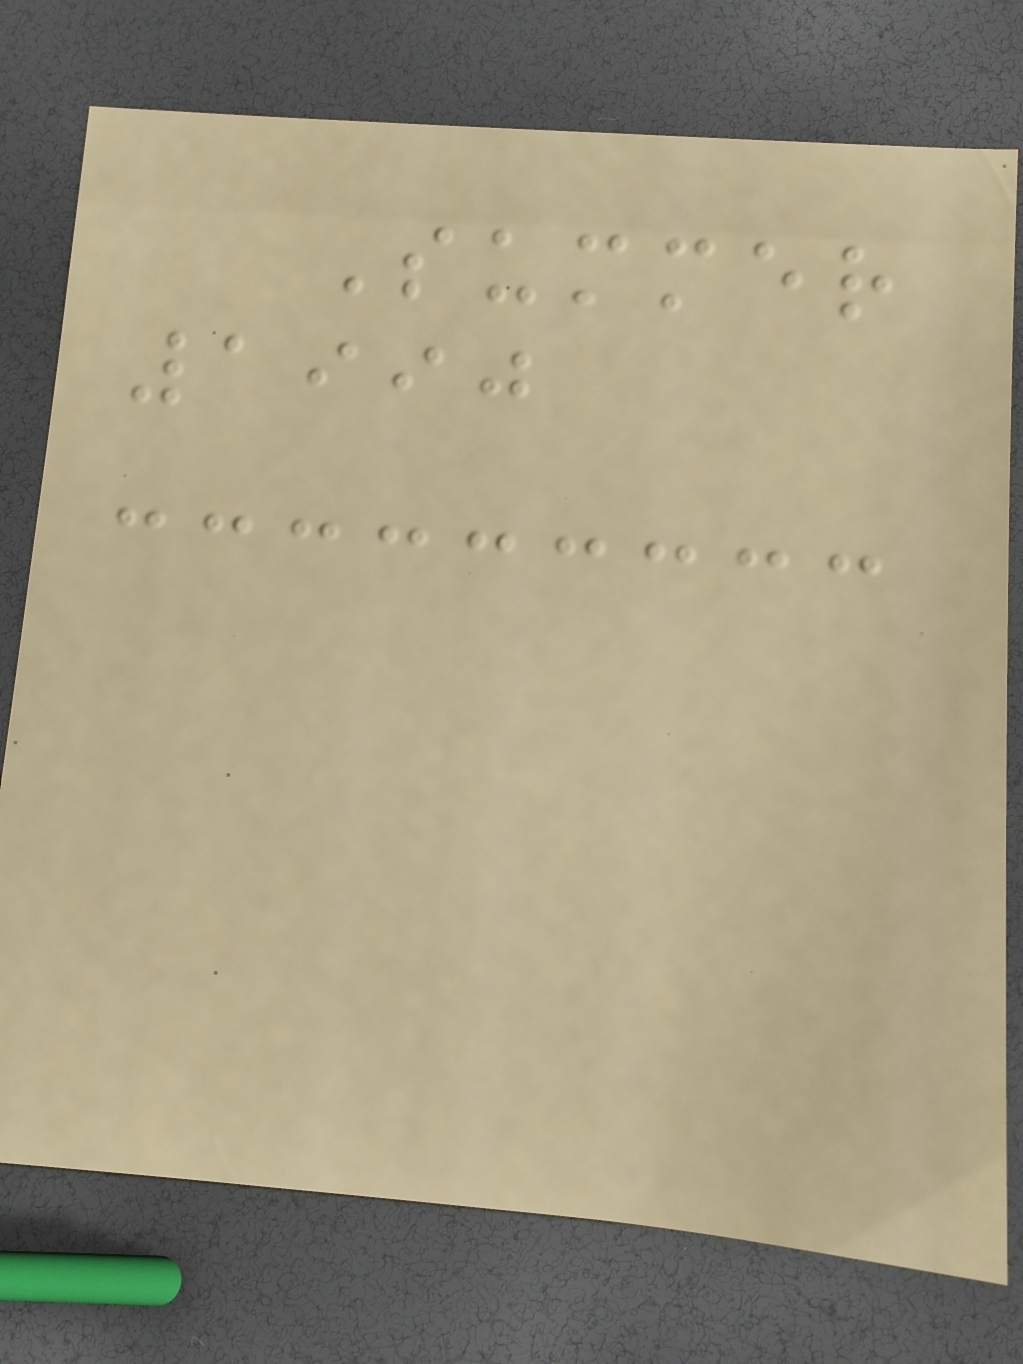Summer
1990
